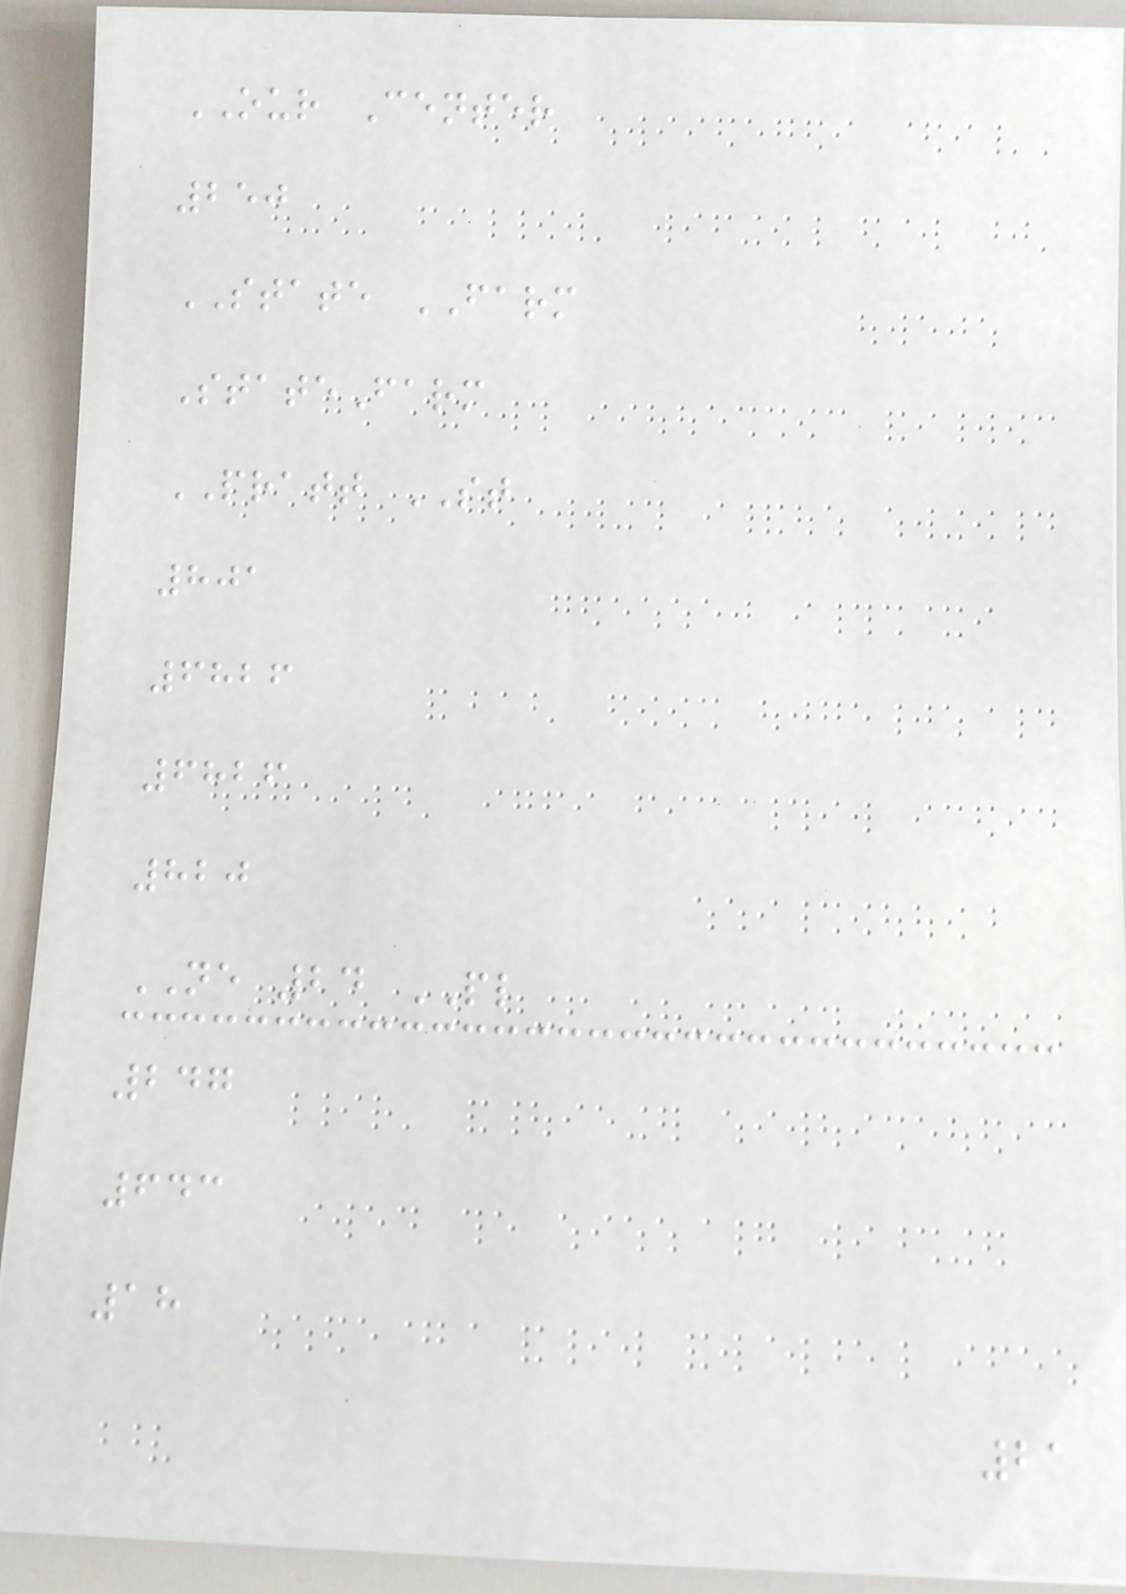OUR Center
250
STATE FARM
StateFarm
PRATT ST
801
6826
6826
820
NE 24 PL
247
643
18
21
